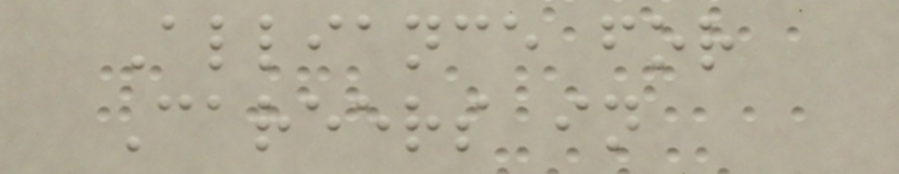Alliance for
Careers in
